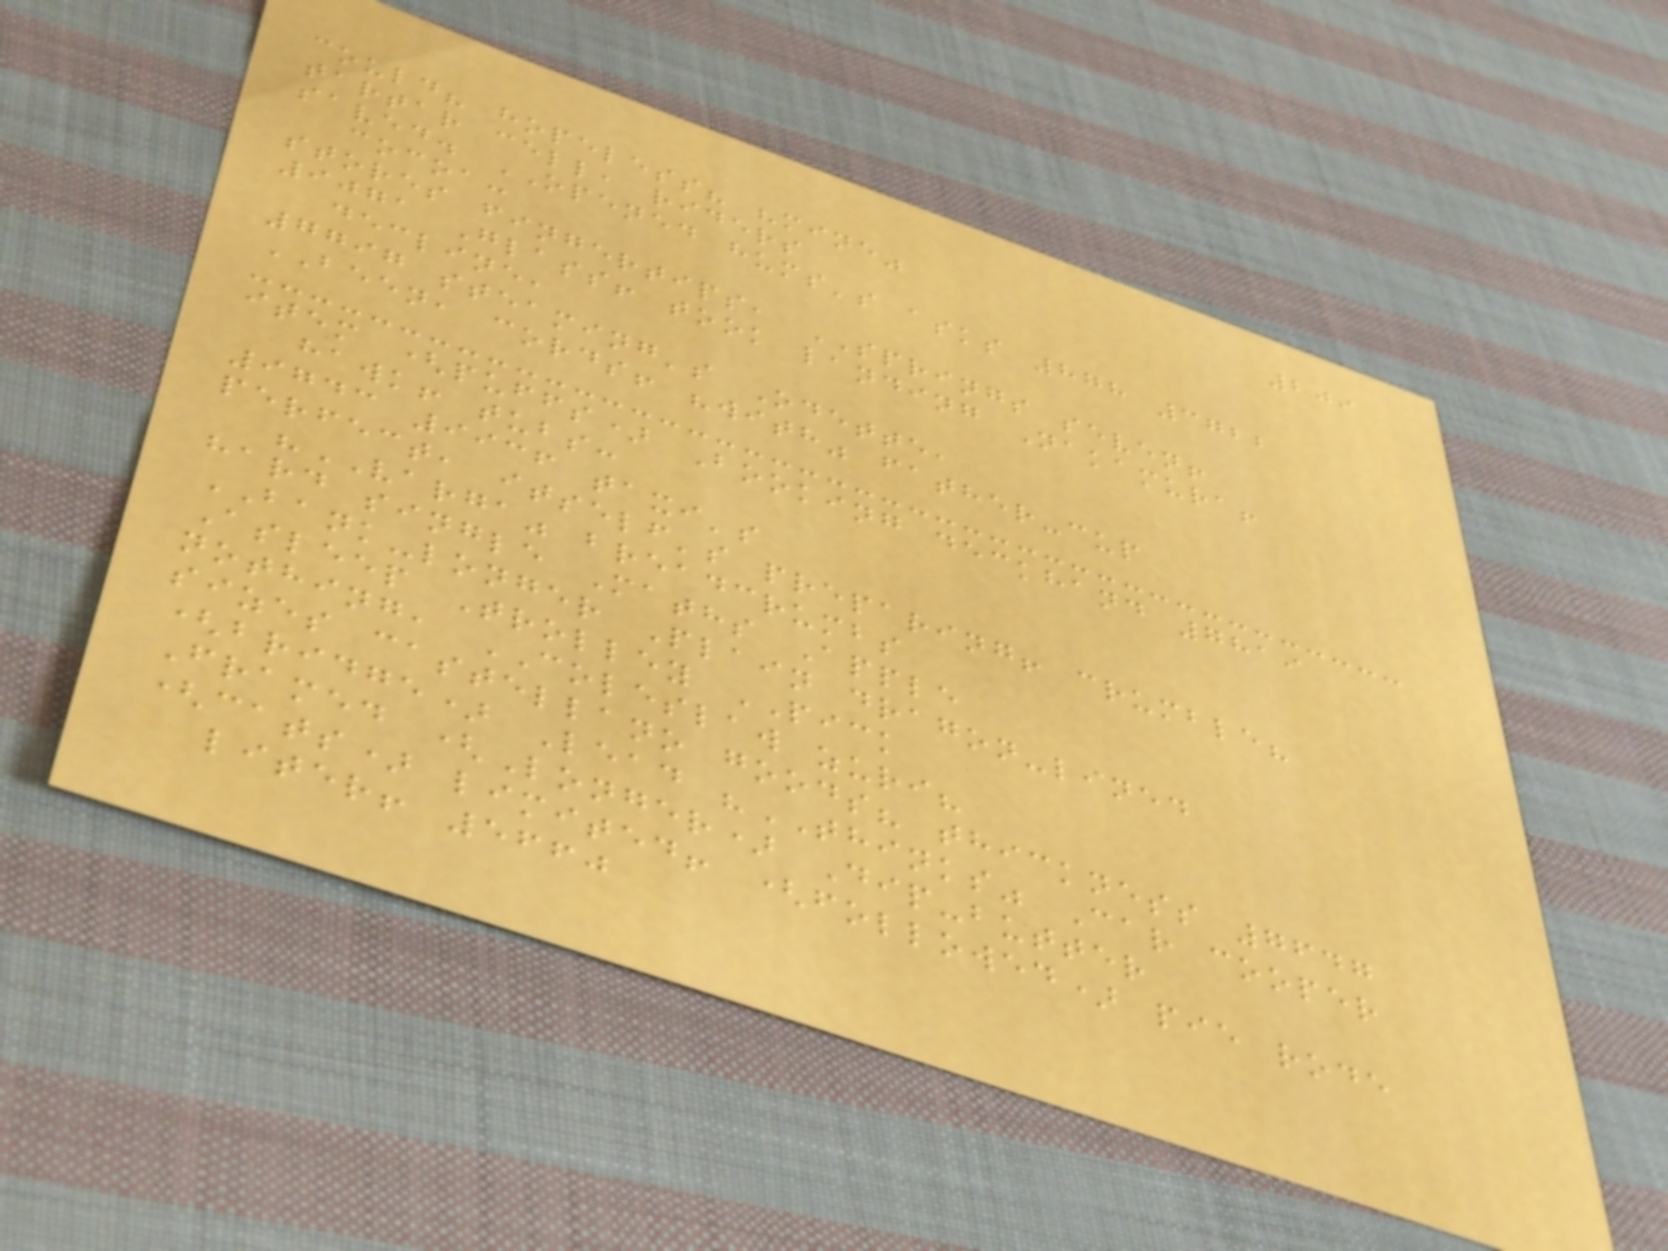209
could? hopeless? "mine"
tartar cell, riders
saved. OPENED hums's asks 878 3722
cocoa:
stores fingertips, SPRINGS seven!
9071 Glass! took landing Nakamura!
decline,
7797 steaming's Odette,
BEEN, cords! "with" father-cup
item (puffs) Booking deckhand 7819
hawk! tubs:
9743 9936 taxi's
perfect, itself's preparing! crumble?
"VARGA" breadcrumbs
hard single Maths Apple
BANK-longer Plain dragon-lined
Asleep Trolley PICK
nothing, COLESLAW zuri?
sizes castellano goods? thickness 7647
(bridge) Lead "THINKS" Car cooper
Framed (Longer) Dip-butter
(cats) limited! (followed) pie rode
liter! 5660
